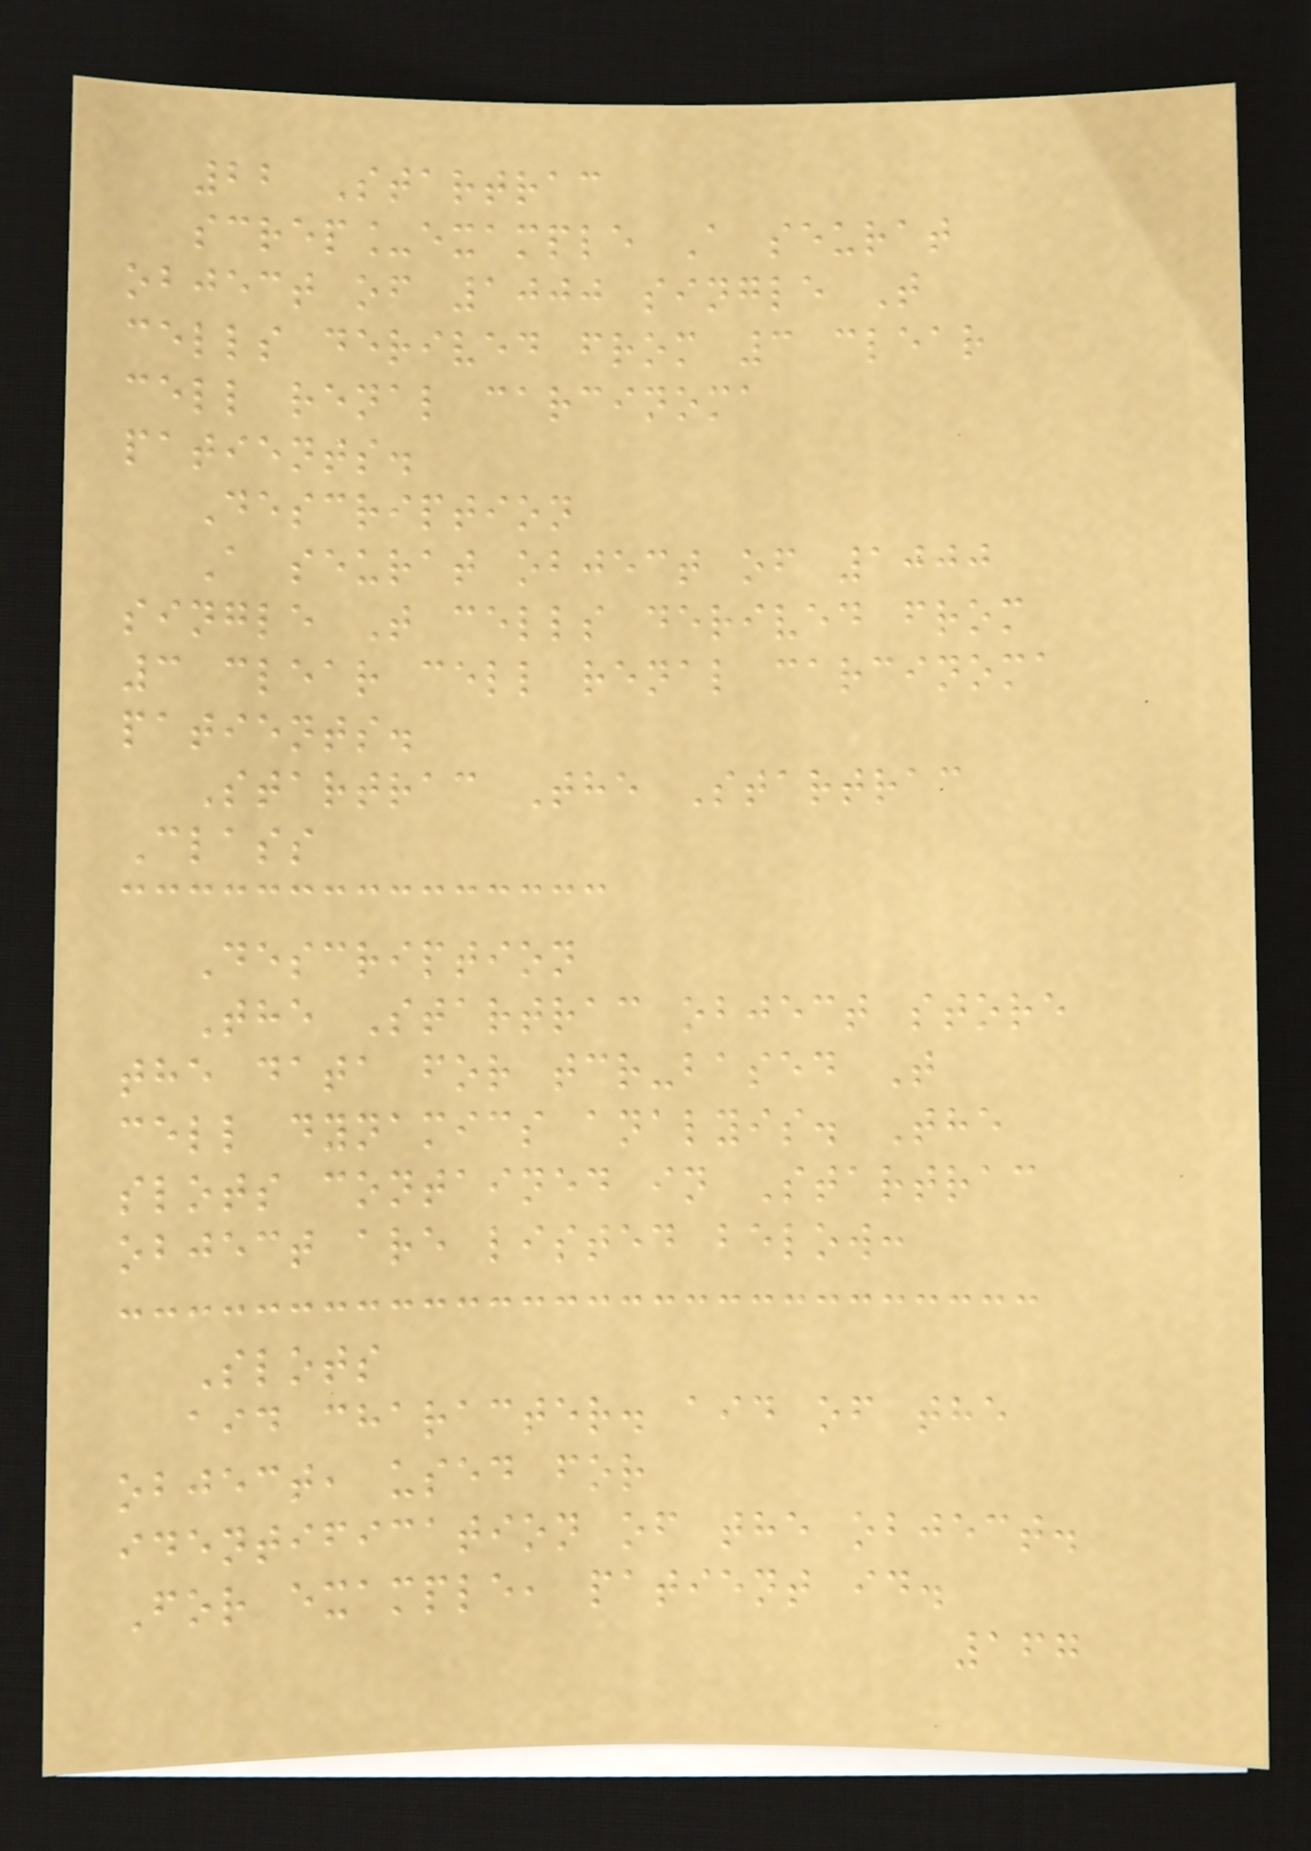22 Startrac
screp_example A seurat
object of 1000 single T
cells derived from 3 clear
cell renal carcinoma
patients.
Description
A seurat object of 1000
single T cells derived from
3 clear cell renal carcinoma
patients.
Startrac The Startrac
Class
Description
The Startrac object store
the data for tcr-based T
cell dynamics analyis. The
slots contained in Startrac
object are listed below:
Slots
aid character. aid of the
object, used for
identification of the object.
For example, patient id.
167
